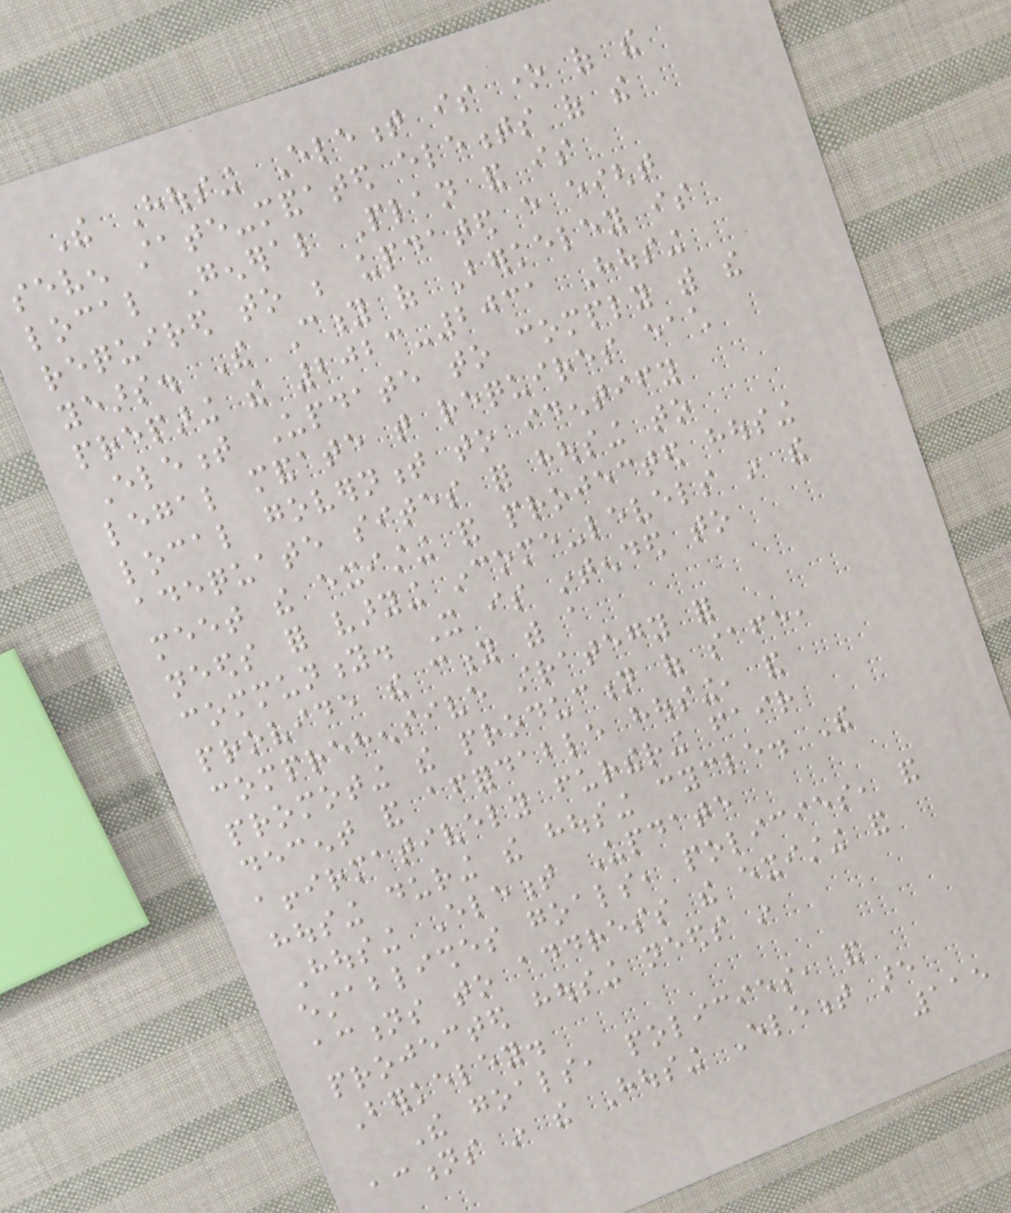The Housing Element is one of the
seven state-mandated elements of the
local General Plan and is
required to be updated every eight
years. The City of Berkeley is
preparing the 2023-2031 Housing
Element Update to comply with the
legal mandate that requires each
local government to identify
adequate sites for housing to
meet the existing and projected housing
needs for varying income-levels in the
community. It is intended to
provide the city with a
comprehensive strategy for
promoting the production of safe,
decent and affordable housing, and
affirmatively furthering fair
housing during the housing cycle. The
Housing Element Update
establishes goals, policies, and
actions to address the existing and
projected housing needs in
Berkeley.
The goals, policies, and
actions in the Housing Element are
115
